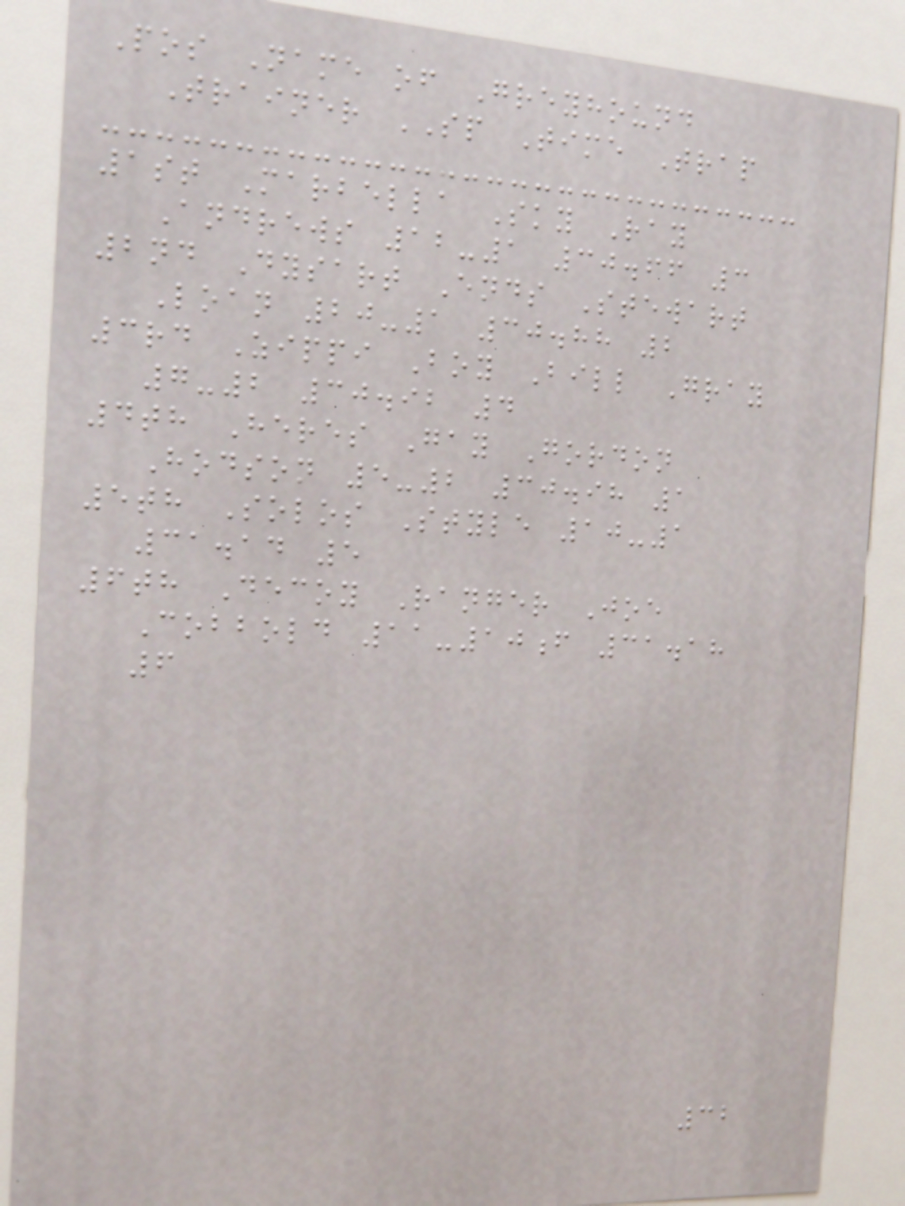Pos Name of Greyhound
Trainer SP Time Trap
1st Marbella Sky Ray
Andrews 12-1 30.66 3
2nd Dysart Ends Stewart
Loan 20-1 30.88 2
3rd Zippi Boy Bill Gray
7-2 30.92 4
4th Heres Gay Gordon
Hodson 5-2 30.98 1
5th Solos Style 10-1
31.14 5
6th Decoy Ranger Joe
Cobbold 11-10f 31.18
6
32
